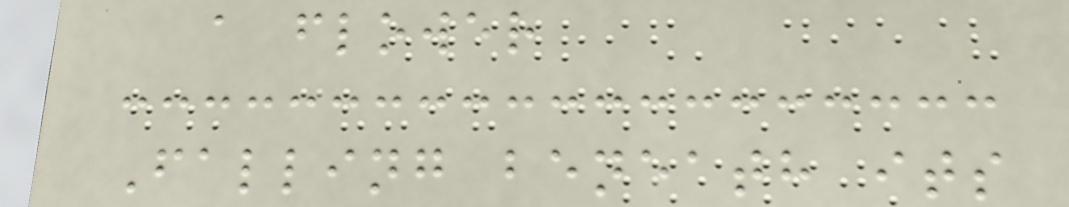a flower
Falling beneath its
